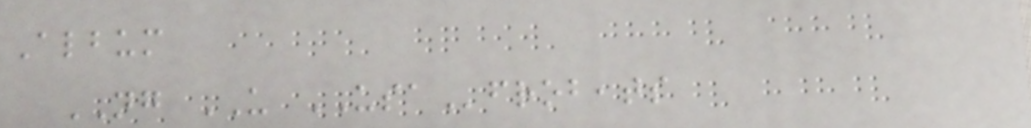Album
NG US USAfrobeats
